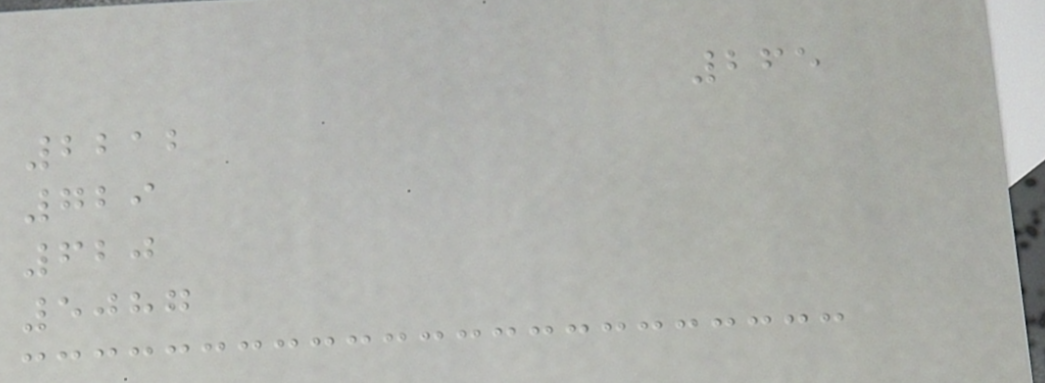265
2212
729
620
5087
